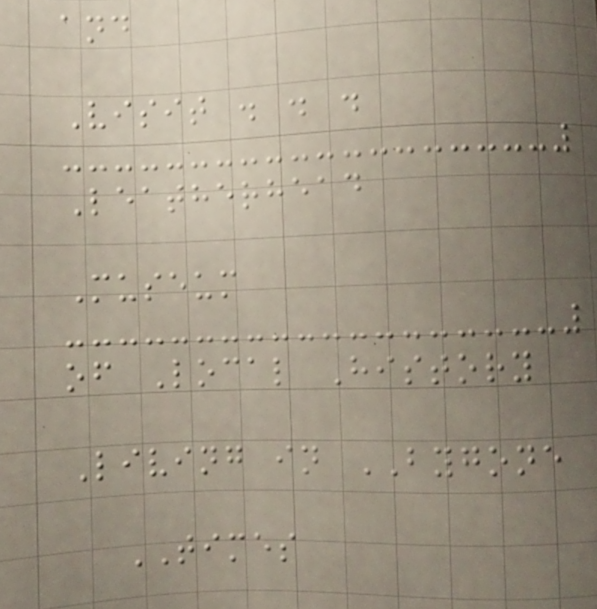and
Visit . . .
Leatherhead
Museum
of Local History
Living in BYGONE
TIMES
